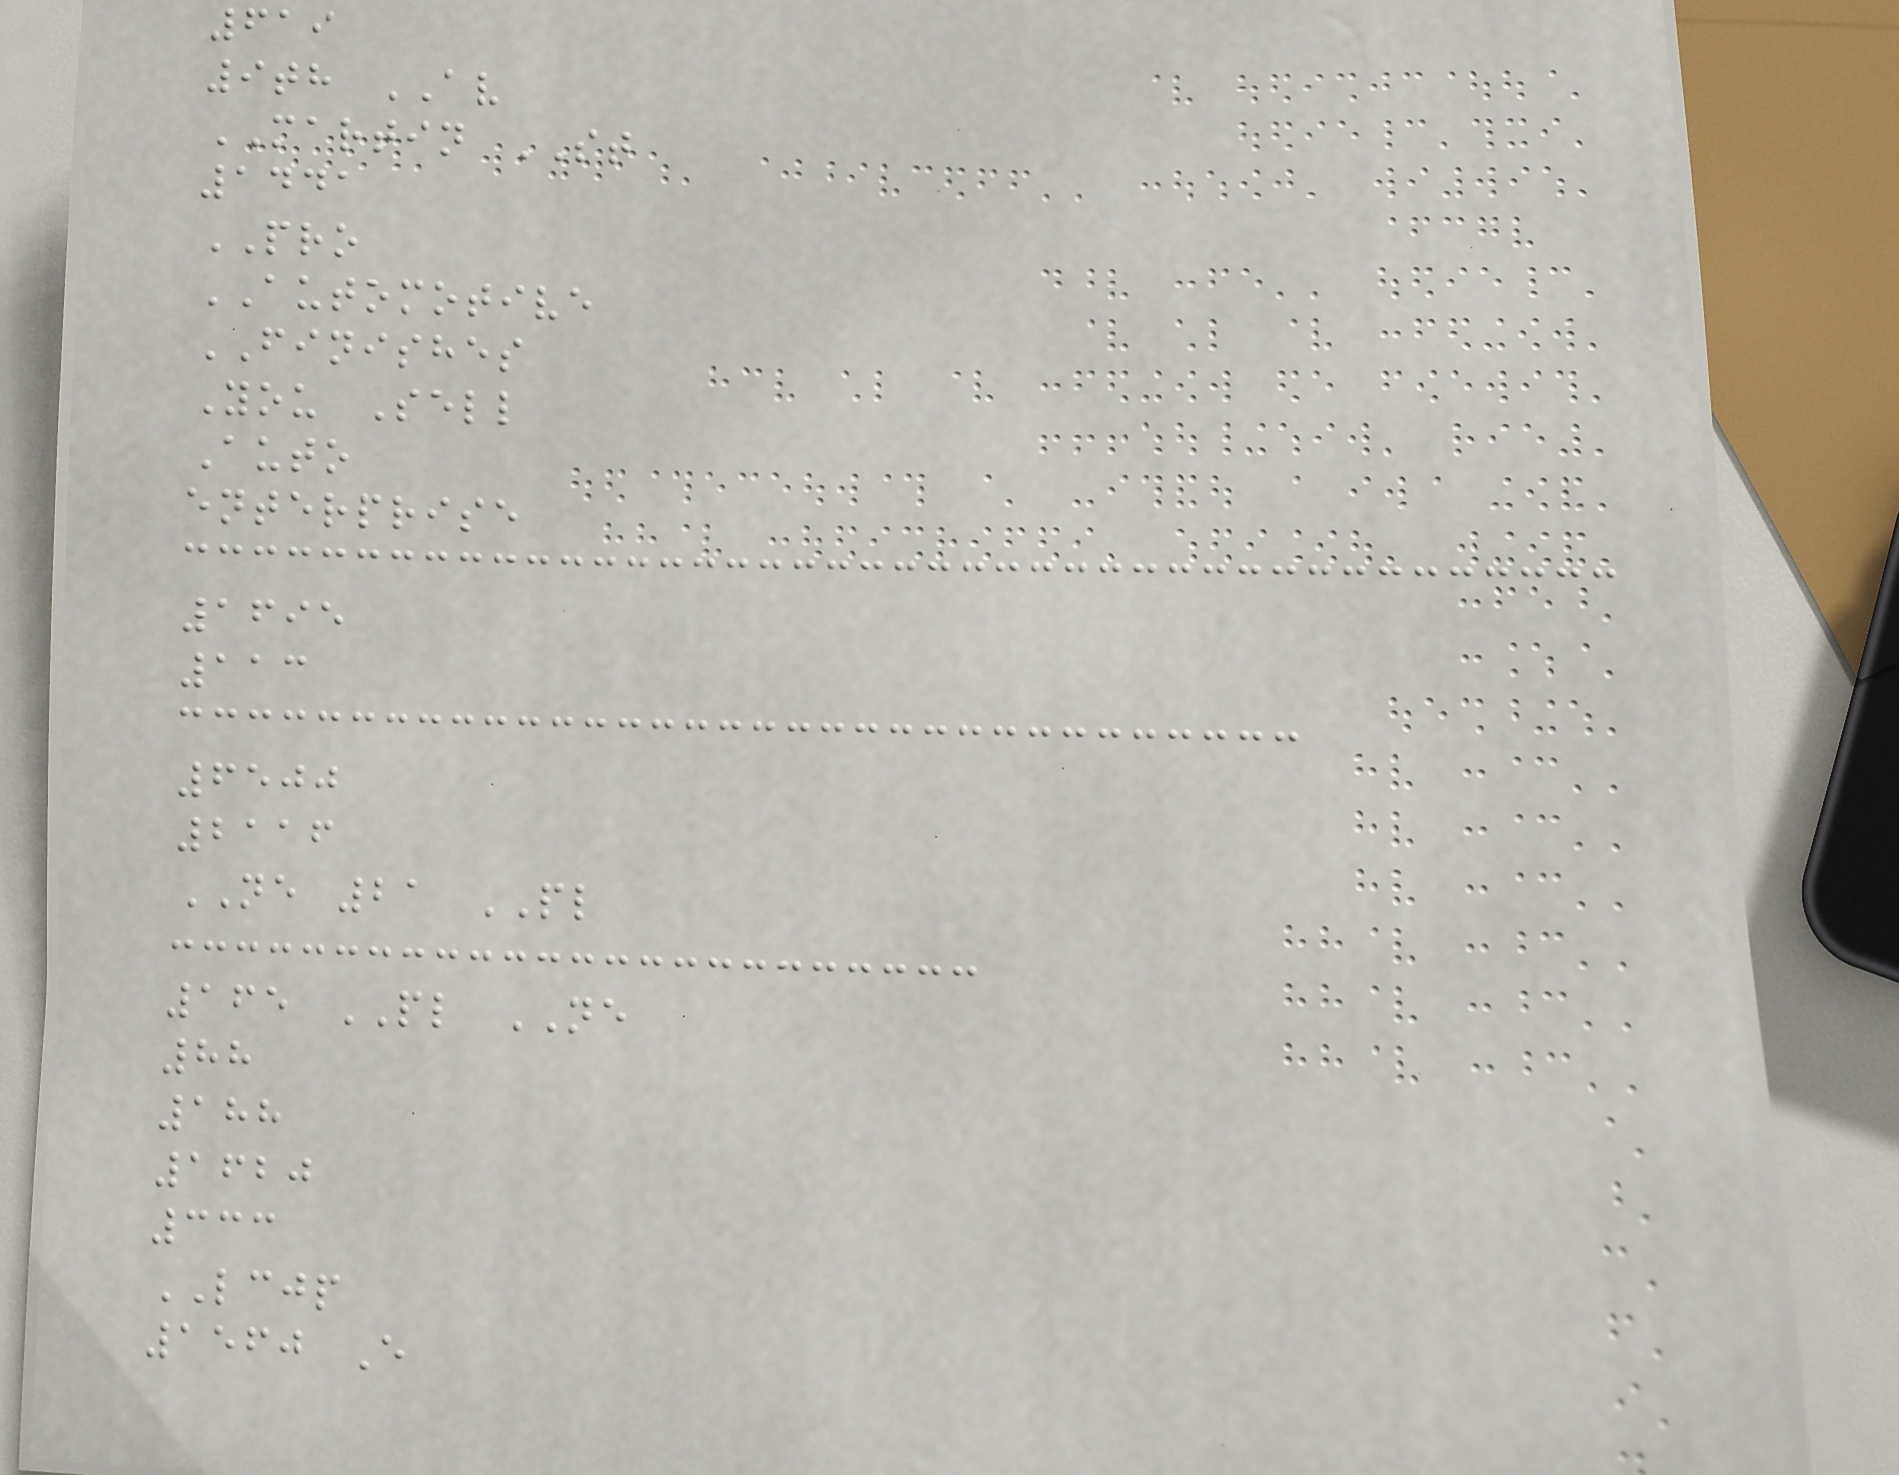619
9th AV
MARTIN ST
1441
PRO
AUTOMOTIVE
FINISHES
You Sell
Auto
enterprise
1695
113
6500
2116
NE 21 PL
165 PL NE
88
188
1620
333
LCJP
1560 E
